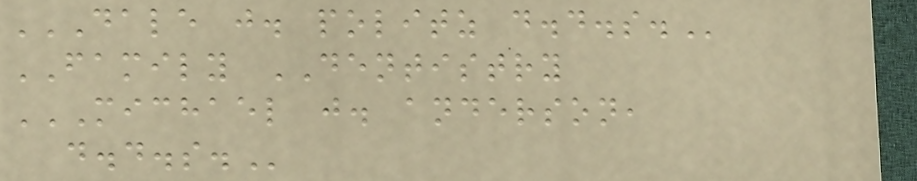DALE J. POLITZ D.D.S.
FAMILY DENTISTRY
MICHAEL J. ANDERSON,
D.D.S.
